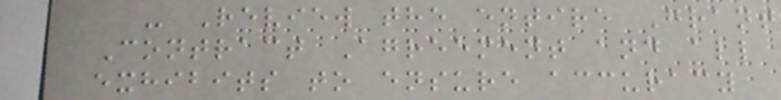- Review the entire Grant
Contract Agreement and all
exhibits to ensure accuracy
